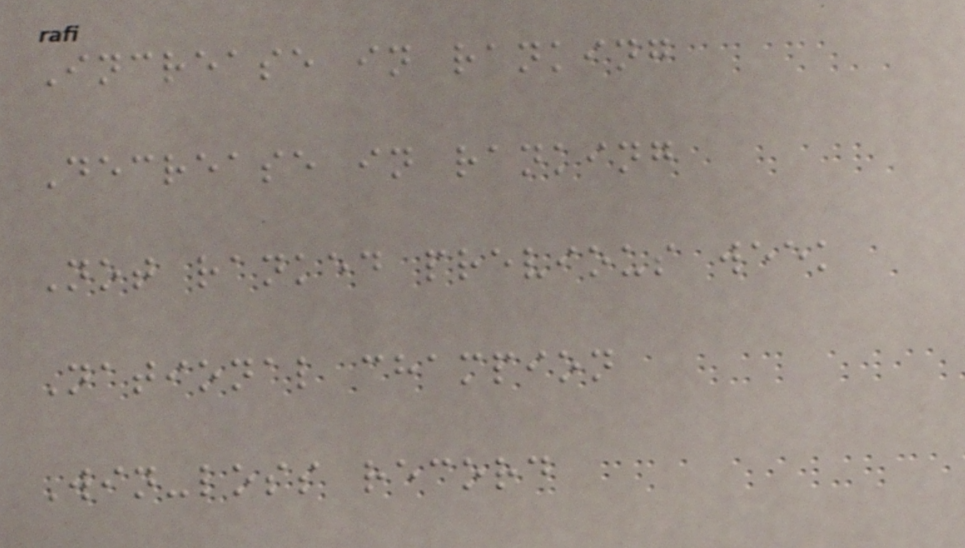Increase in ranking
Decrease in ranking
Not ranked previous week
National champion
Win-loss record
